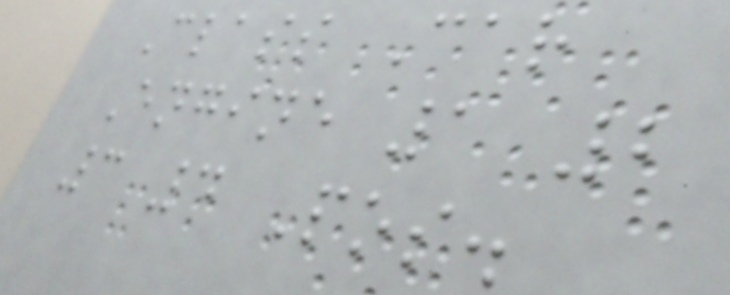Class Car
Engine 1 2
3 4 Pos.
